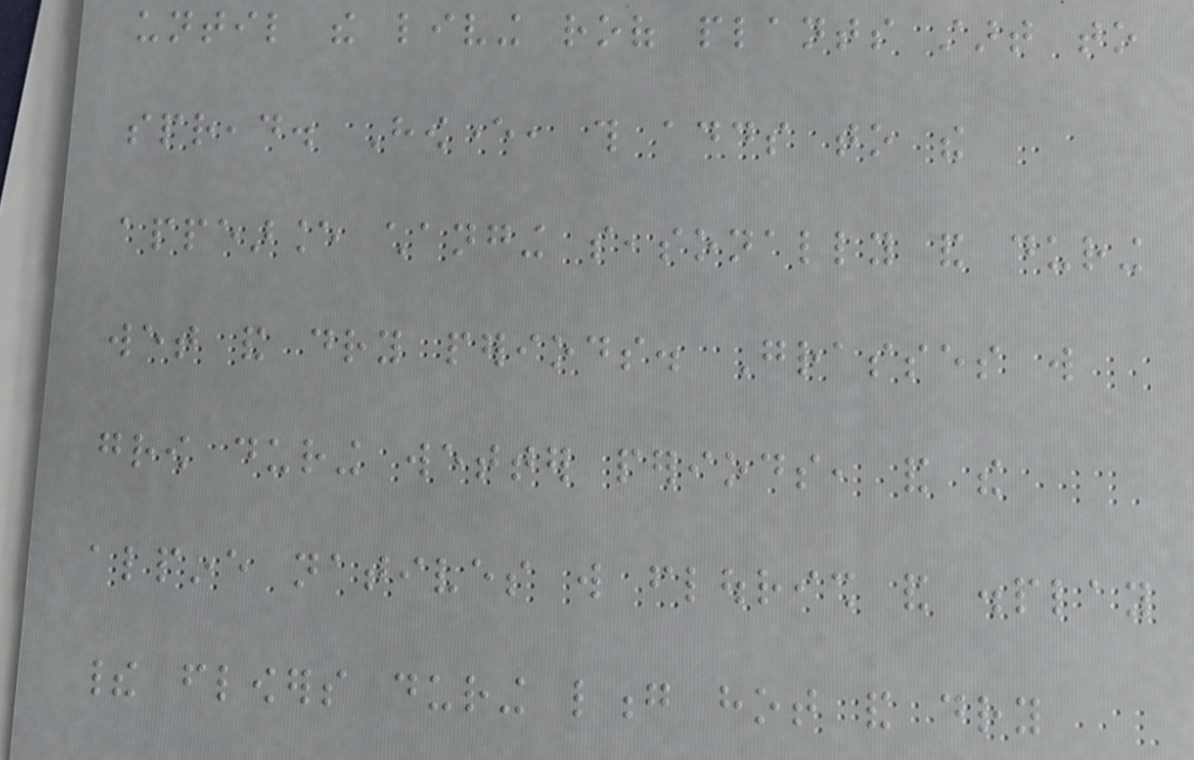until the living roof plants start to
spread. However, this adds to the
appearance changing seasonally and during
wet and dry periods. Grasses will
grow during wetter periods, and the
alpine natives will flourish and display
their flowers during long hot and dry
